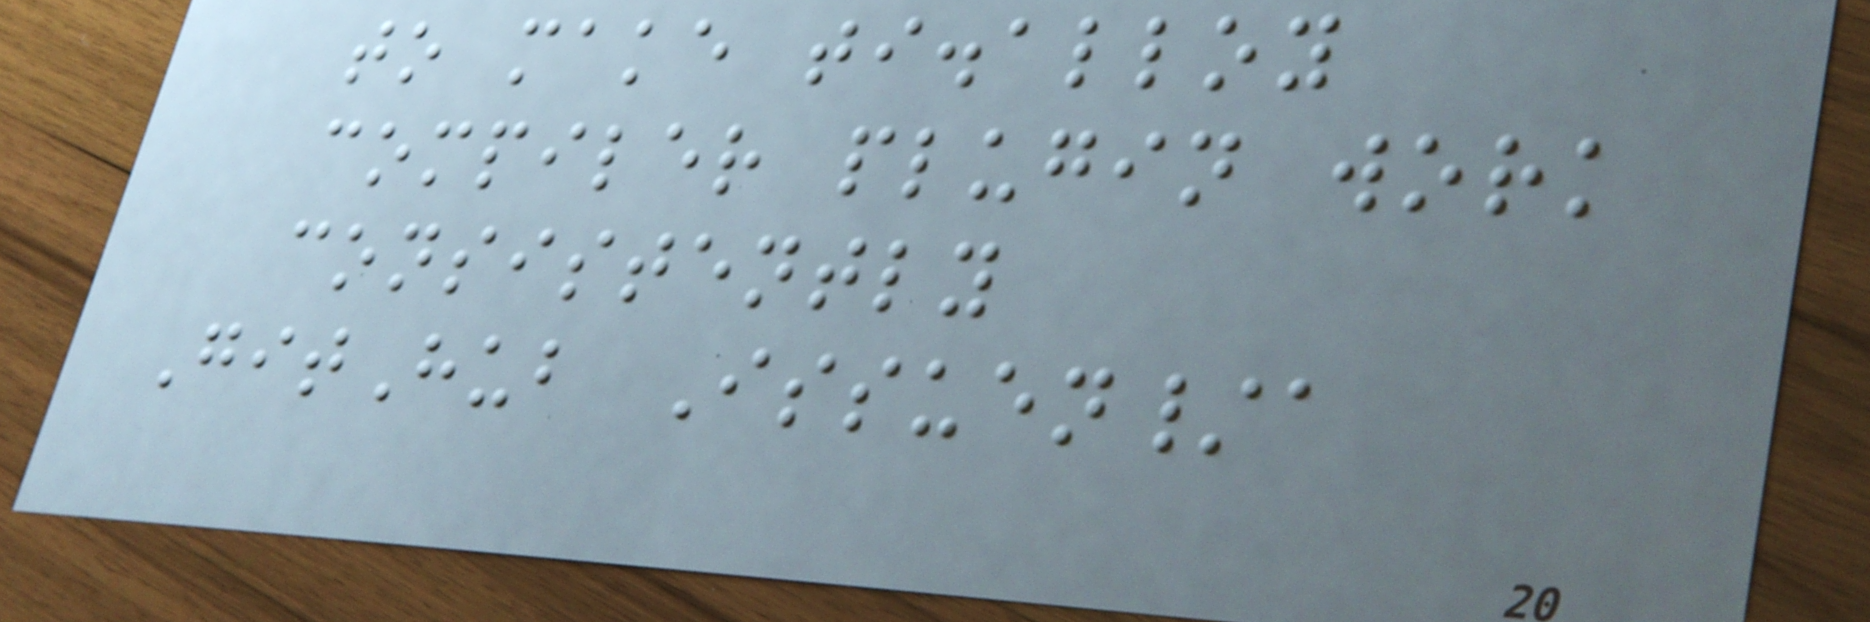to make ti.alloy
compiler plugin work
consistently
GitHub Issuen/a
